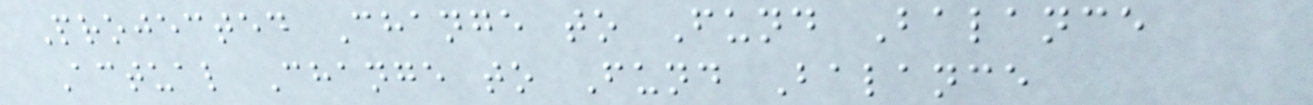Projected Change to Fund Balance
Actual Change to Fund Balance
